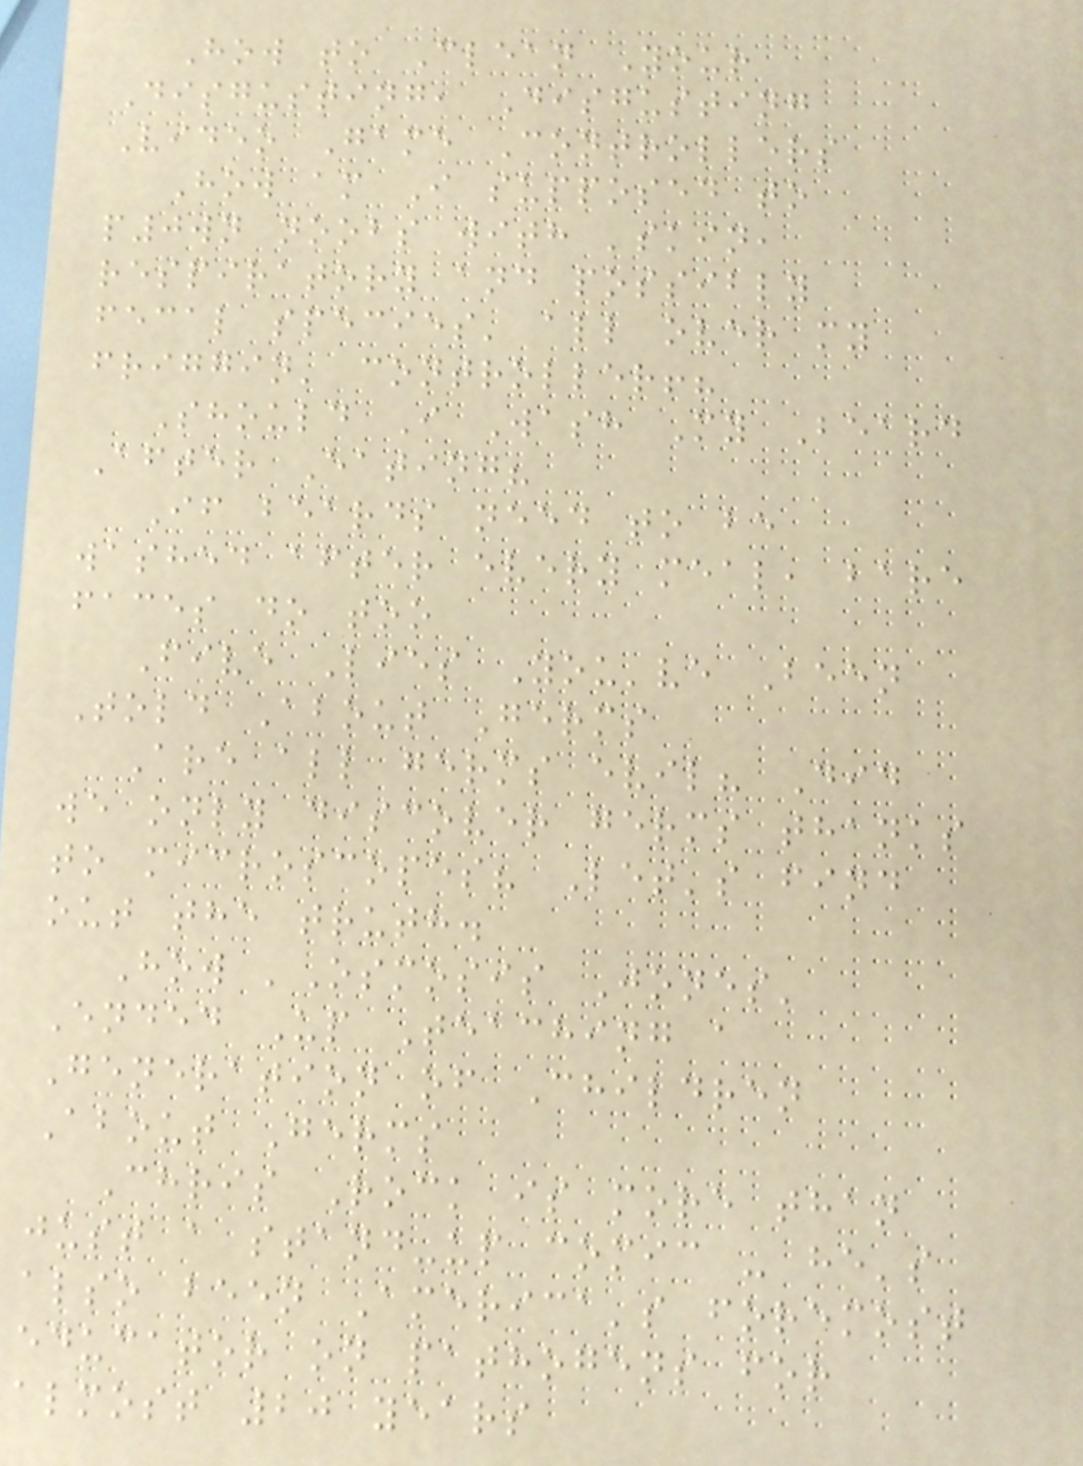How to Clean Your
Disgusting, Disgusting
Video Game Controllers
How am I supposed to
p0wn noobs with 'skin,
respiratory and possibly
fecal species' all over my
friggin' controller!?
Should I Wash My Beard
After Eating?
If beards need to be
washed after every meal, bare
faces do too
Five Lies You've Been
Told About Germs
Are all germs evil? Did
we only discover germs thanks
to microscopes? Let's find
out the truth.
How 'Osmosis Jones'
Ended Up Teaching a
Generation of Children
About Germs
Chris Rock is more than
just a stand-up comic - he's
also been America's foremost
educator on pathogens for
almost 20 years
